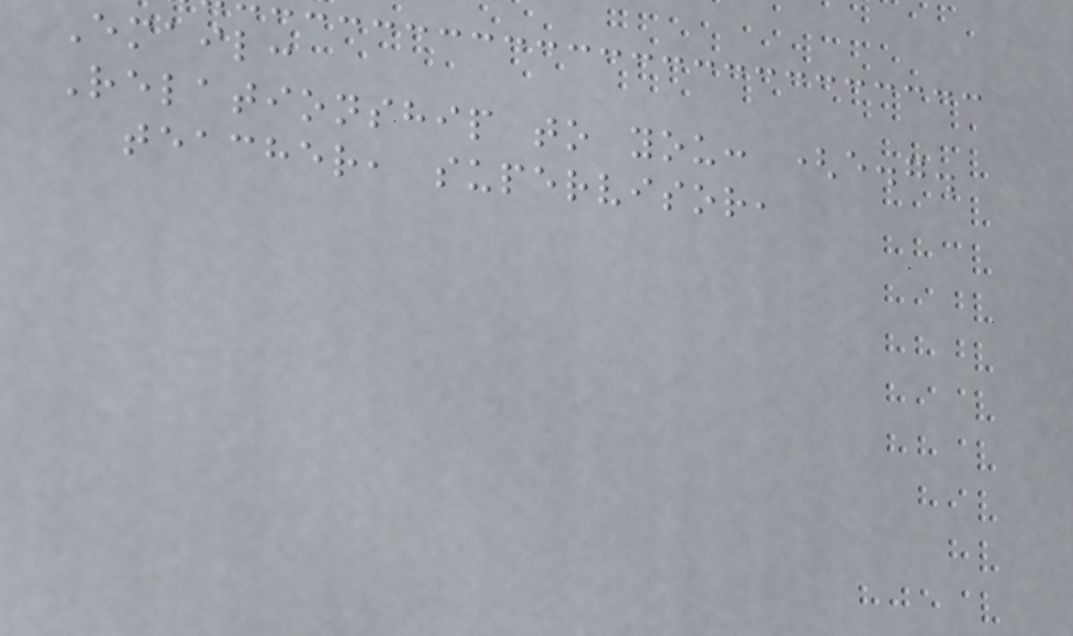Email:
Relationship to you: (e.g.
teacher, supervisor,
